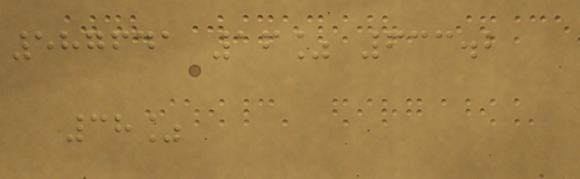587641 16% 633.2
38%
